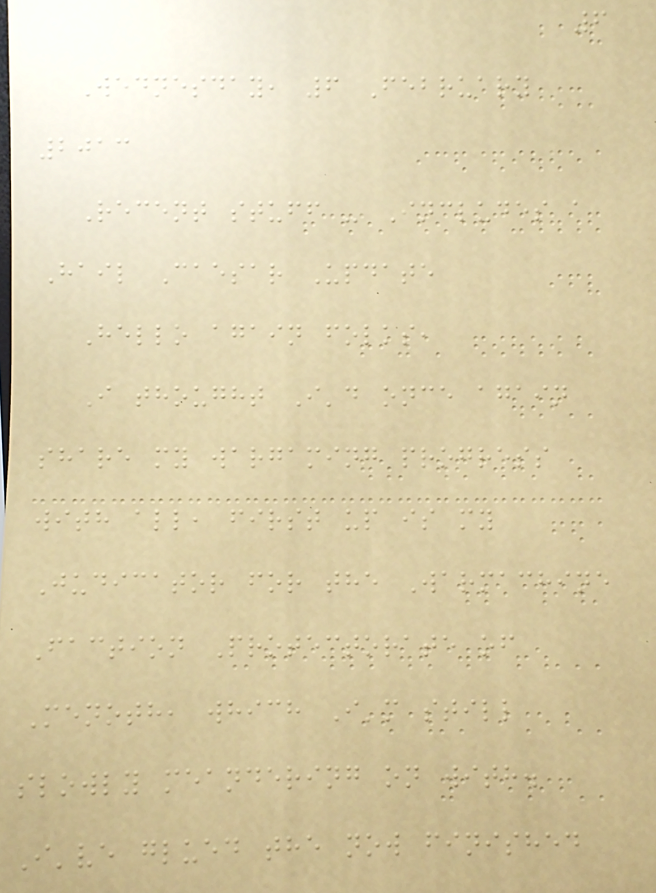6
Wednesday, 6 February
2013
Recent stuff - Includes a
Hail Caesar Update
Hello again folks,
I thought I'd once again
share my wargaming progress
with all, first up is my
Judicator for the Warmachine
Faction Protectorate of
Menoth, which I'm still
slowly meandering on with.
I've glued the now finished
